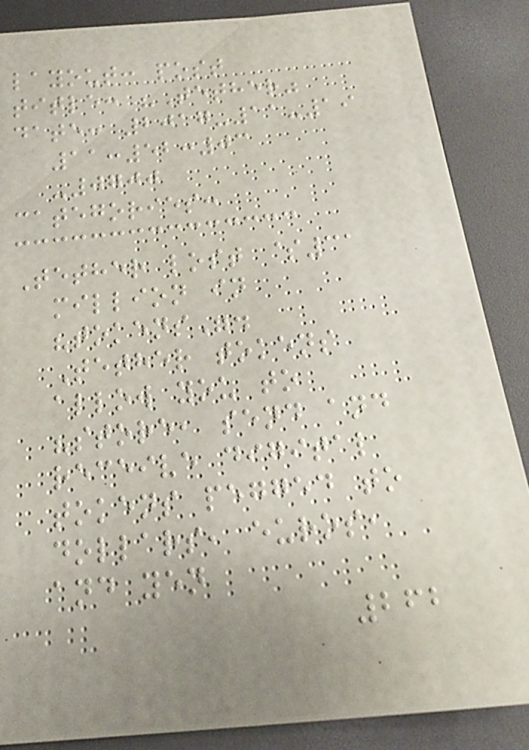layout: post
title: "Tether"
date: 2017-11-19
11:52:03
-0700
categories:
Tether lost $31
million in
"tokens".
Tether tokens
allow you to
"store, send and
receive digital
tokens pegged to
dollars, euros,
and yen
262
